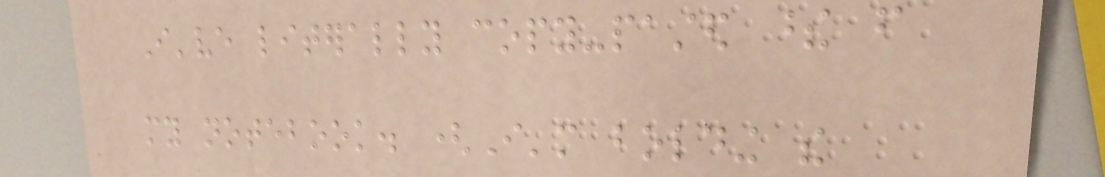I've literally copy-pasted these from
my notebook. (I'm bolding the
